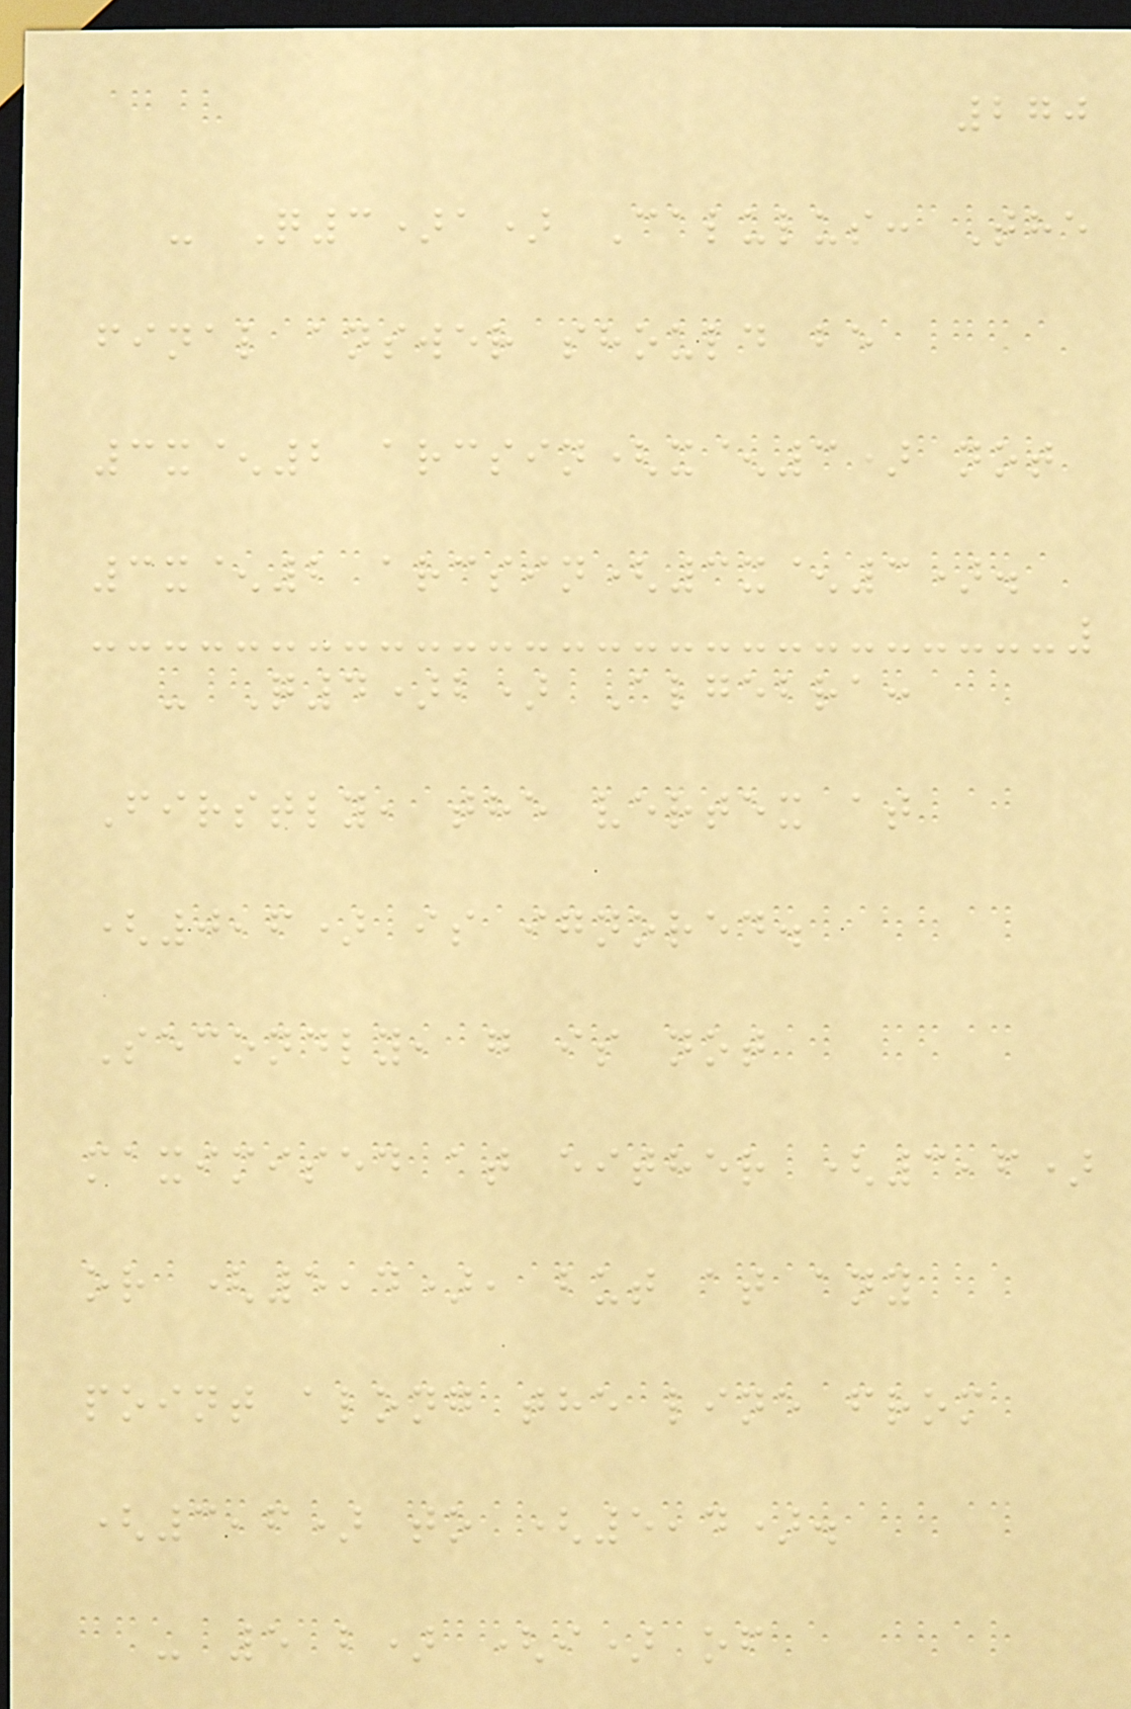270
- Q3)a) Calulus: The
final answer should be
3x^2 arcsin(x^3) not
3x^2 arcsin(3x^3).
- Q4)b) Algebra:
Firstly, the vertex at
(0,6) is ignored.
Secondly, g is not
maximised at either (3,6)
or (5,4), but at any
point along the line from
(3,6) to (5,4).
- 5 b) (i) of
